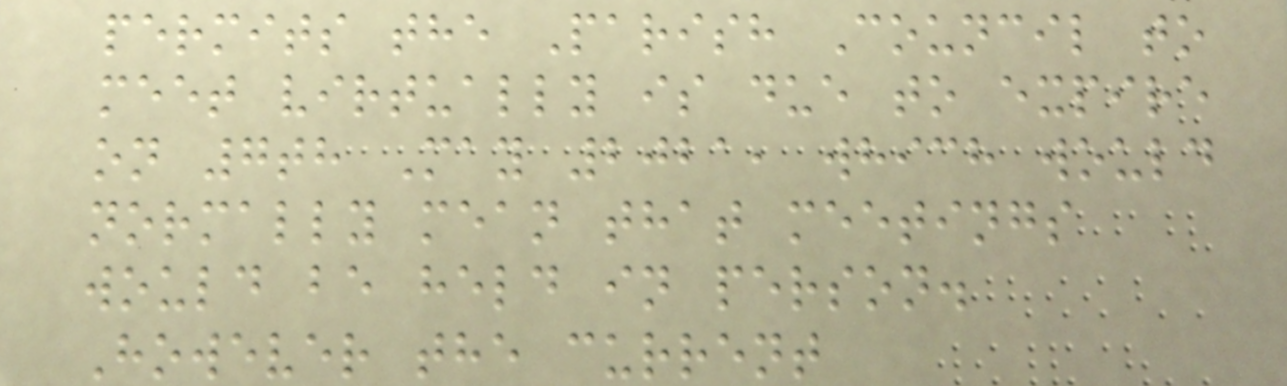permits the Parish Council to
meet virtually is due to expire
on 7th May 2021, which would
normally mean that meetings
would be held in person.
However the current
